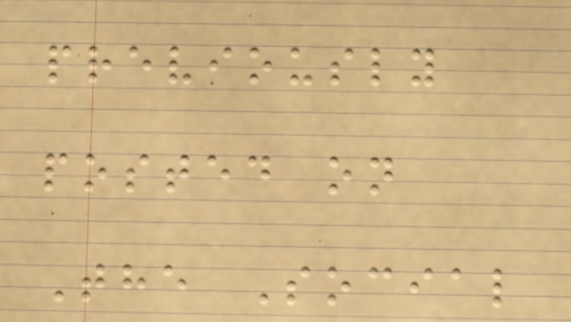previously
posted on
The Social
